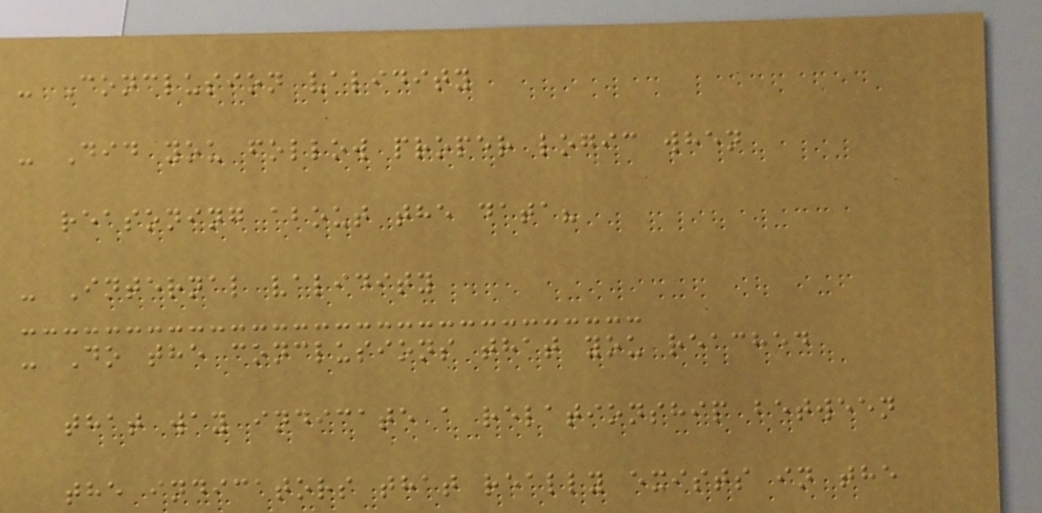- Conclusion validity
- Did you follow proper logic when
reasoning about the data?
- Internal validity
- Do the conclusions that you reached
that way indicate a relationship between
the indicators that really exists in the
